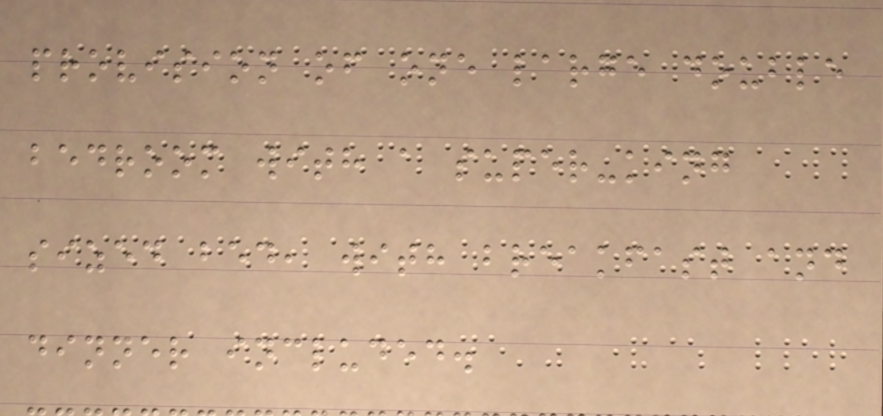provision of one large double
bedroom with a super-king
sized bed, with breakfast and
dinner included.
